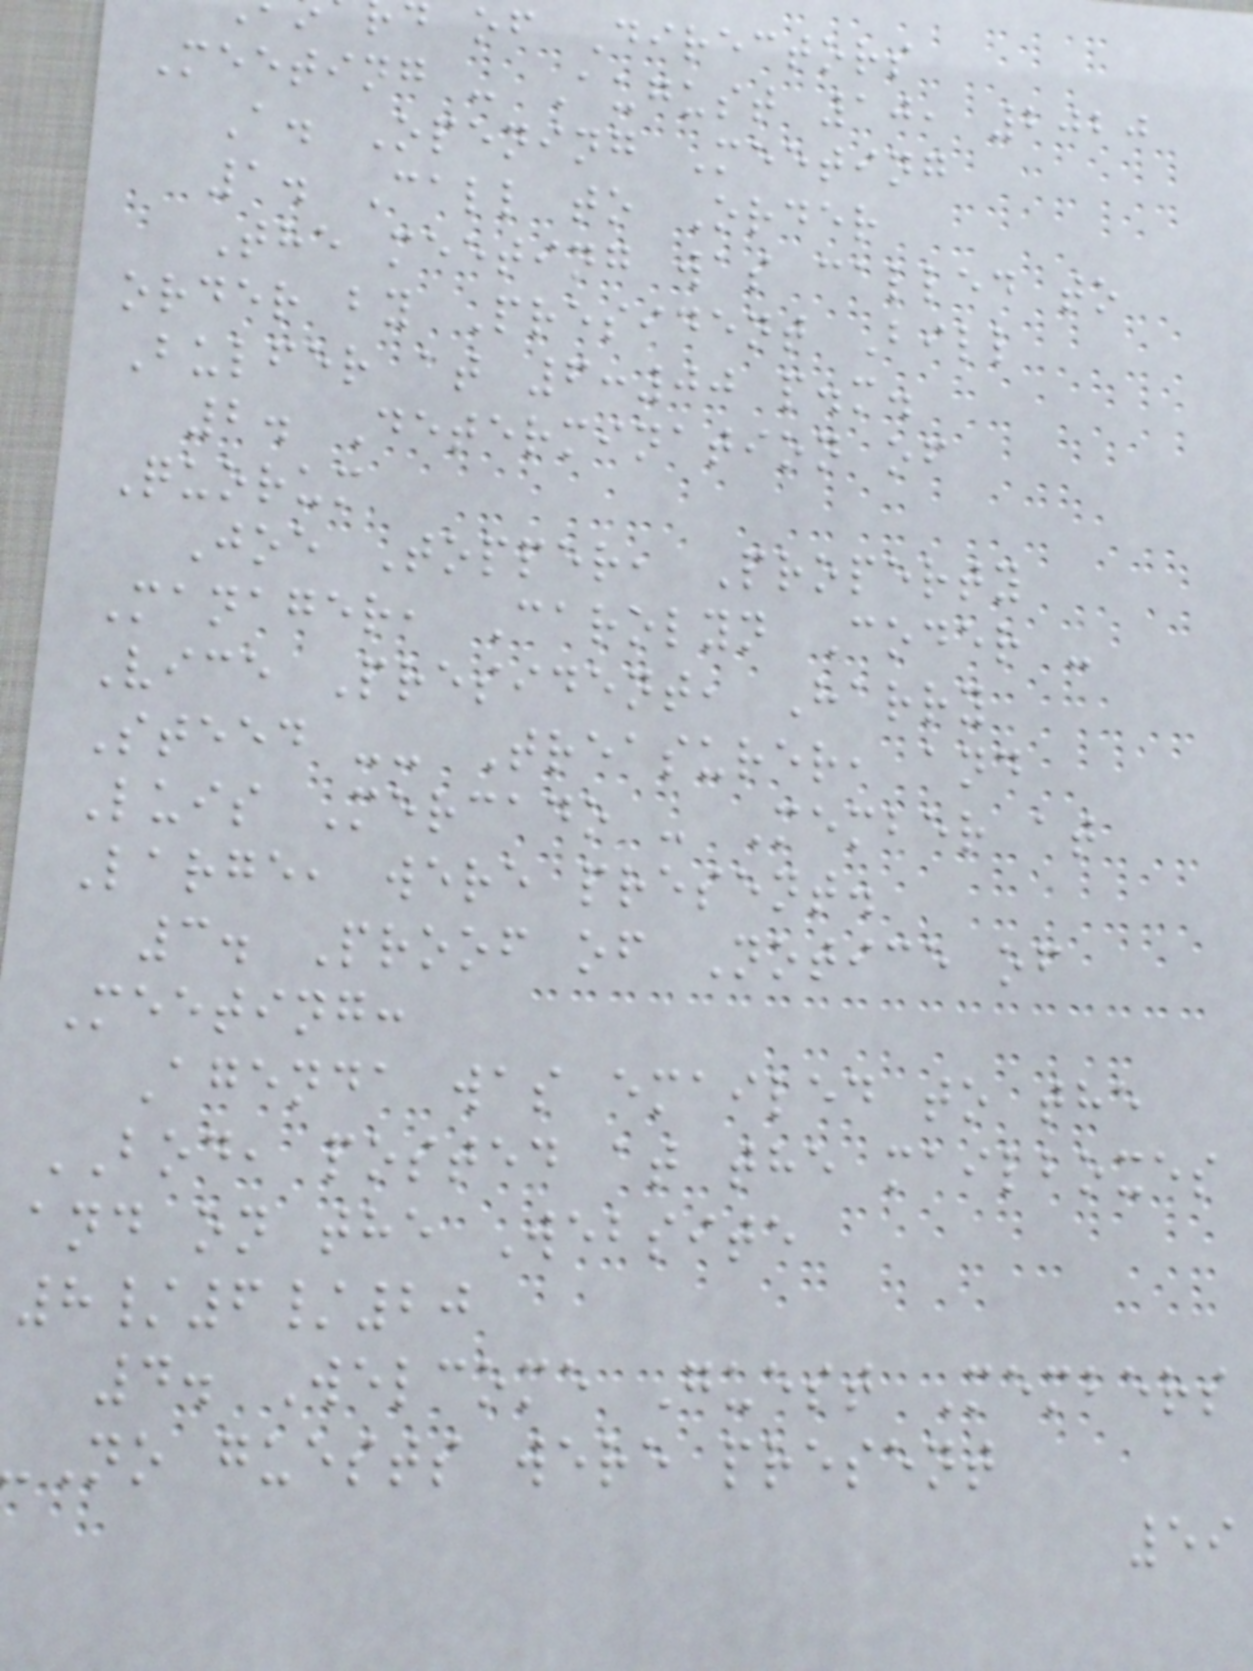of Directors
Meeting - August 10, 2020
A. Opening Meeting
1. Call to Order
The meeting was called to
order by President Bill
Bulfer at 6:00 p.m.
2. Determination of
Quorum
Joe Topper, Property
Manager, Carolyn Coder -
Vice President, Harry
Steed -- Treasurer, and
Luis Mercado - Member at
Large, were present.
3. Proof of Notice of
Meeting:
Agenda was emailed to the
BOD, posted at the mailboxes
and on the Website
8/6/20
4. Welcome Guest Members
No guests were present
59
